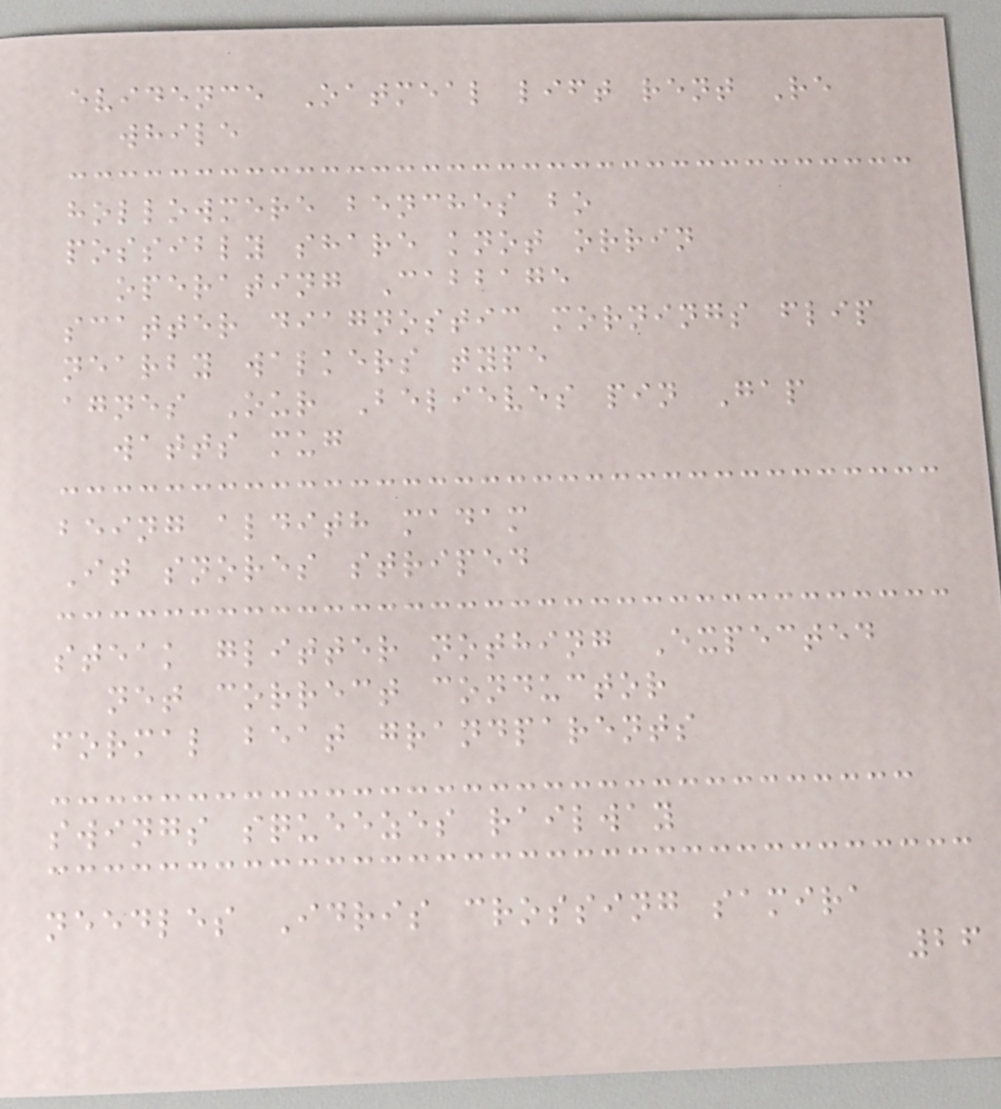evidence Oatmeal lift rent Re
while
hollowmere benches bo
possibly share knot orrin
operating Cabbage
scatter diagnostic mornings flip
nearby walkers type
agnes Our Believes pin Gap
watts mug
being aldith madam
It snores striped
steak glitter nothing Expected
net correct conductor
formal beat grandparents
swings squeezes railway
needles Idris crossing samira
26
